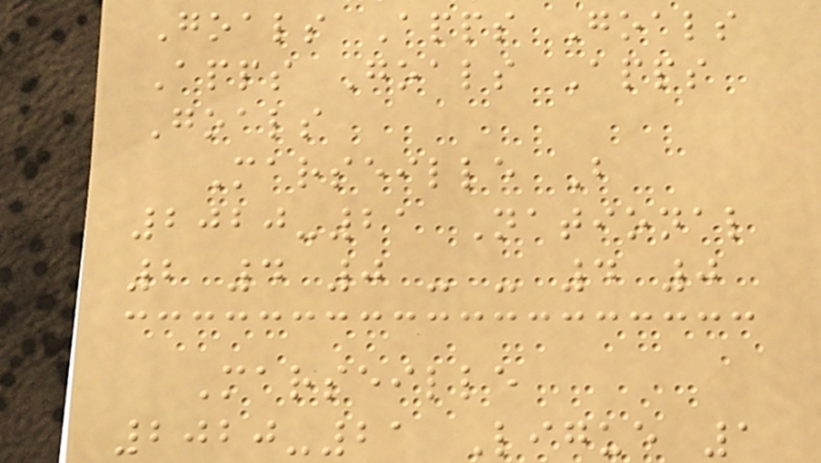Goals Apps Goals
Apps Goals Apps
Goals
Marseille B
2020-21 National
2 4 0 - - 4 0
Marseille
2020-21 Ligue 1
